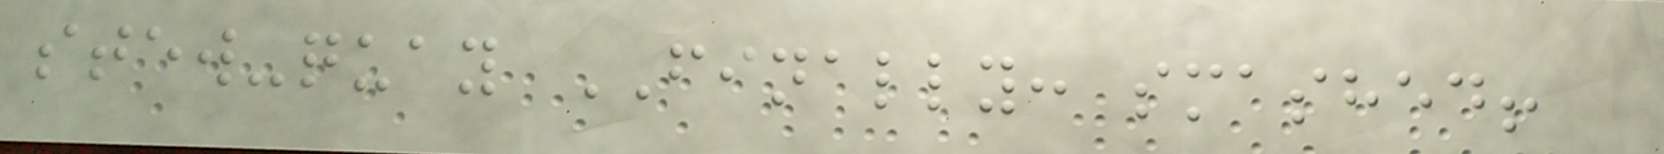stew-quay FINALLY: smashed!
